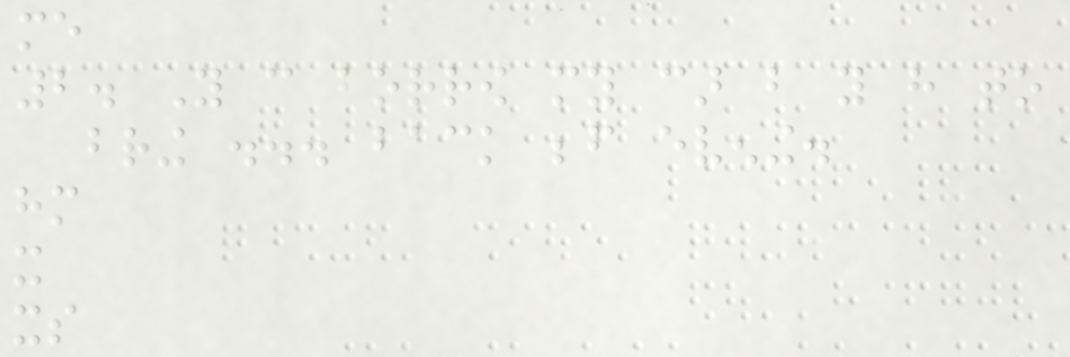me
2. You can borrow my car but you have to
bring ... back before evening.
him
it
its
